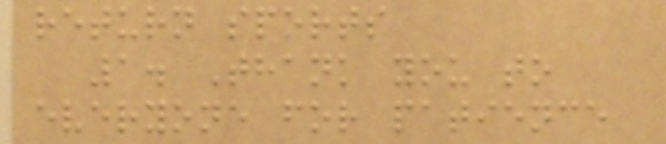return sports
1. Thank you to
everyone for patience
